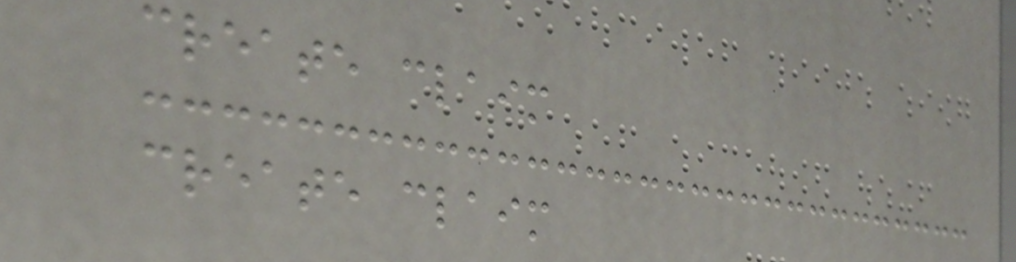create claim
create claim
